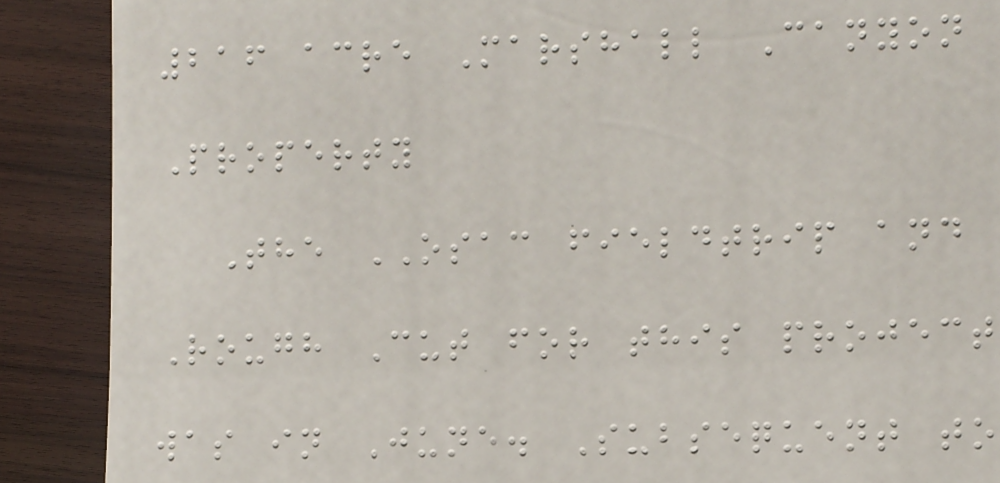216 acre Marshall Canyon
Property
The OSAC fieldtrip and
Rough Cut for this project
was in June. Subsequent to
